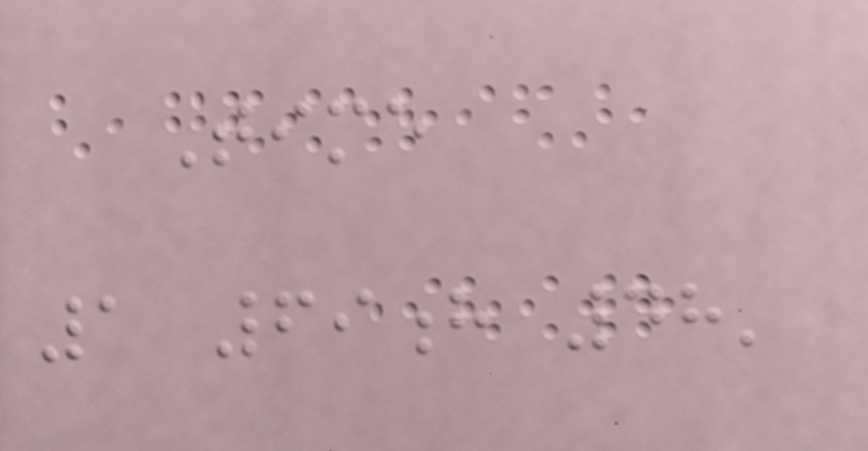Time
1 69h 48'
